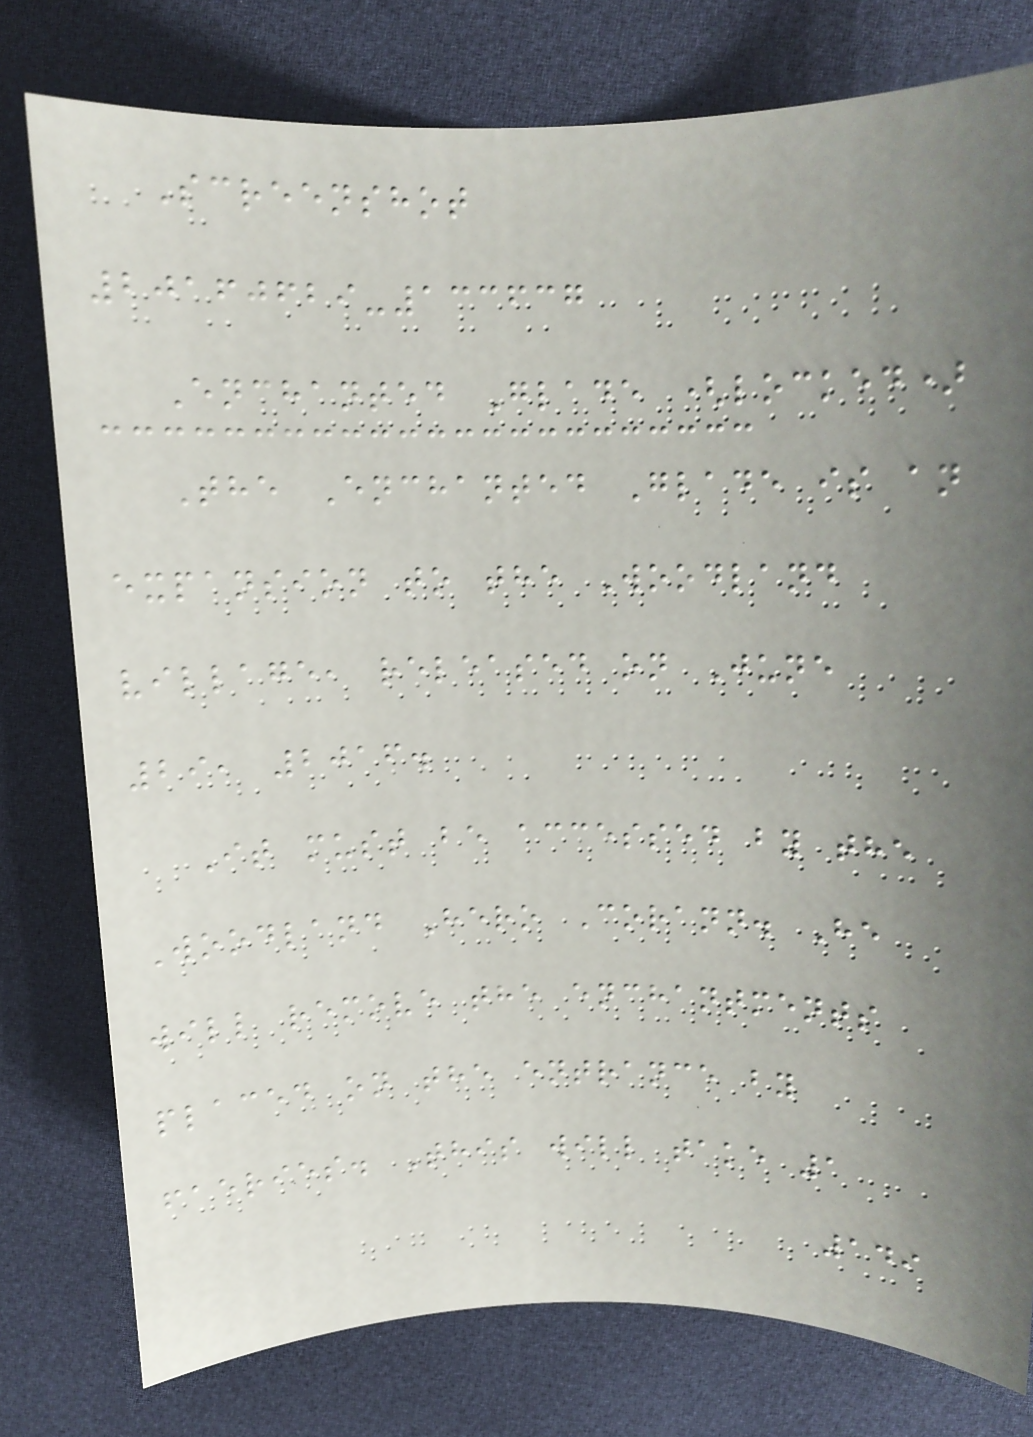Screenshot
20160629-133637
Enchanted Glade (locked)
The Enchanted Glade is an
expansion to the Woodland
village, released on June
29, 2016.
It must be accessed by the
Woodland Hero Corann. He
will remove the enchantments
placed on the entrance by
faeries. This will take 1
149
